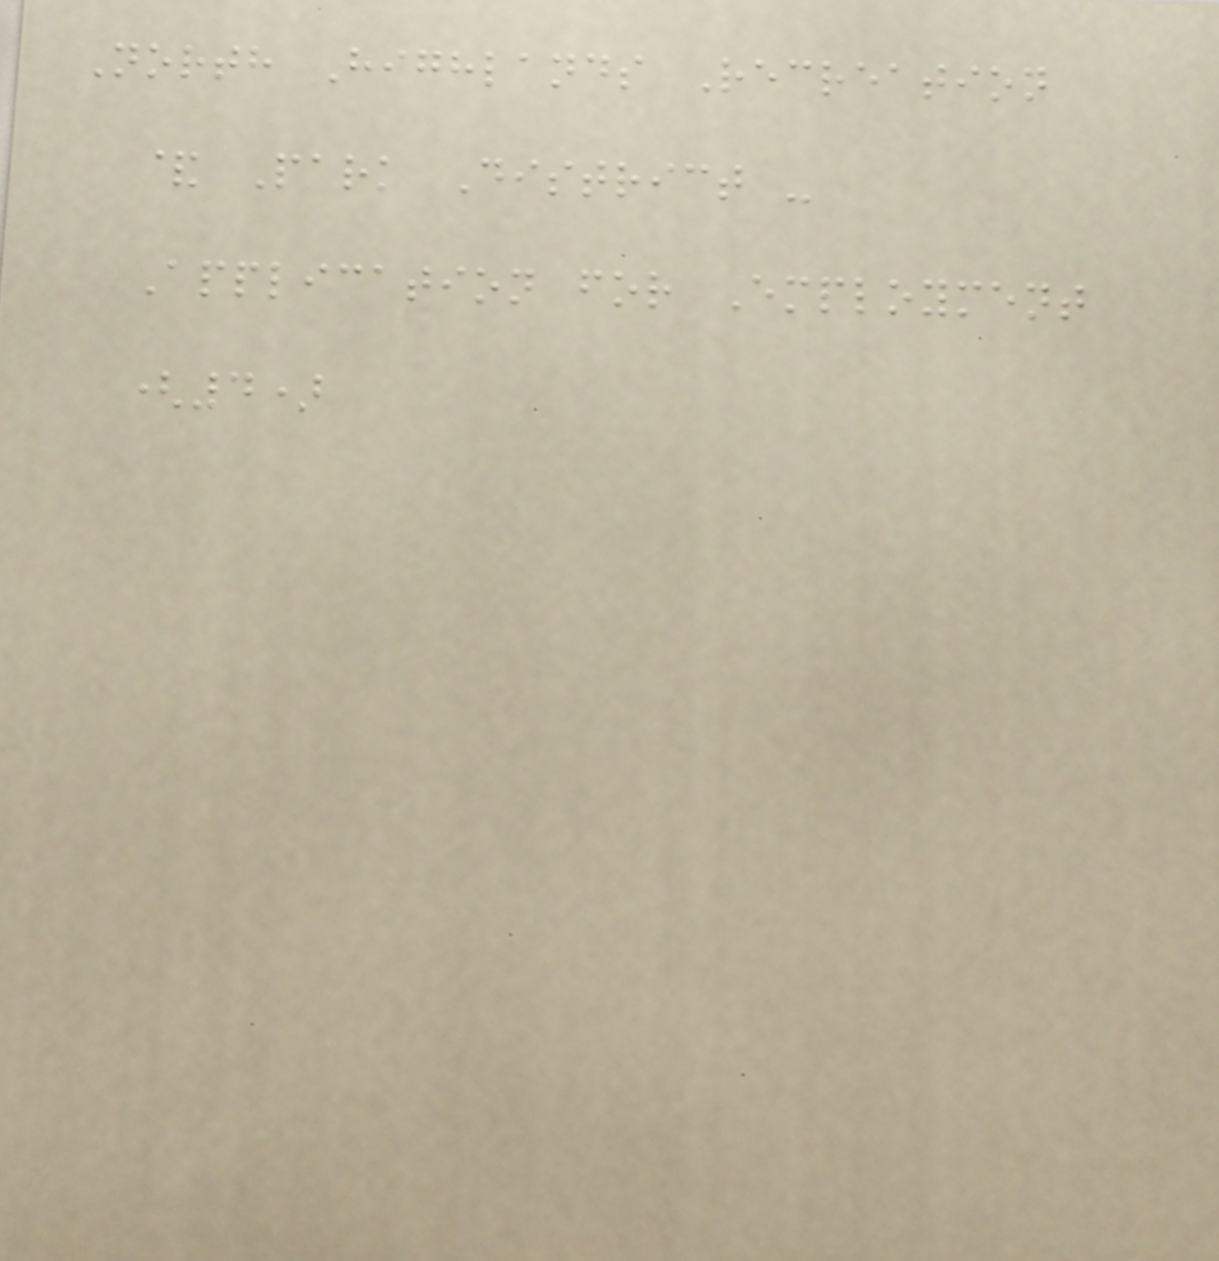North Highlands Recreation
& Park District -
Application for Employment
(4)
